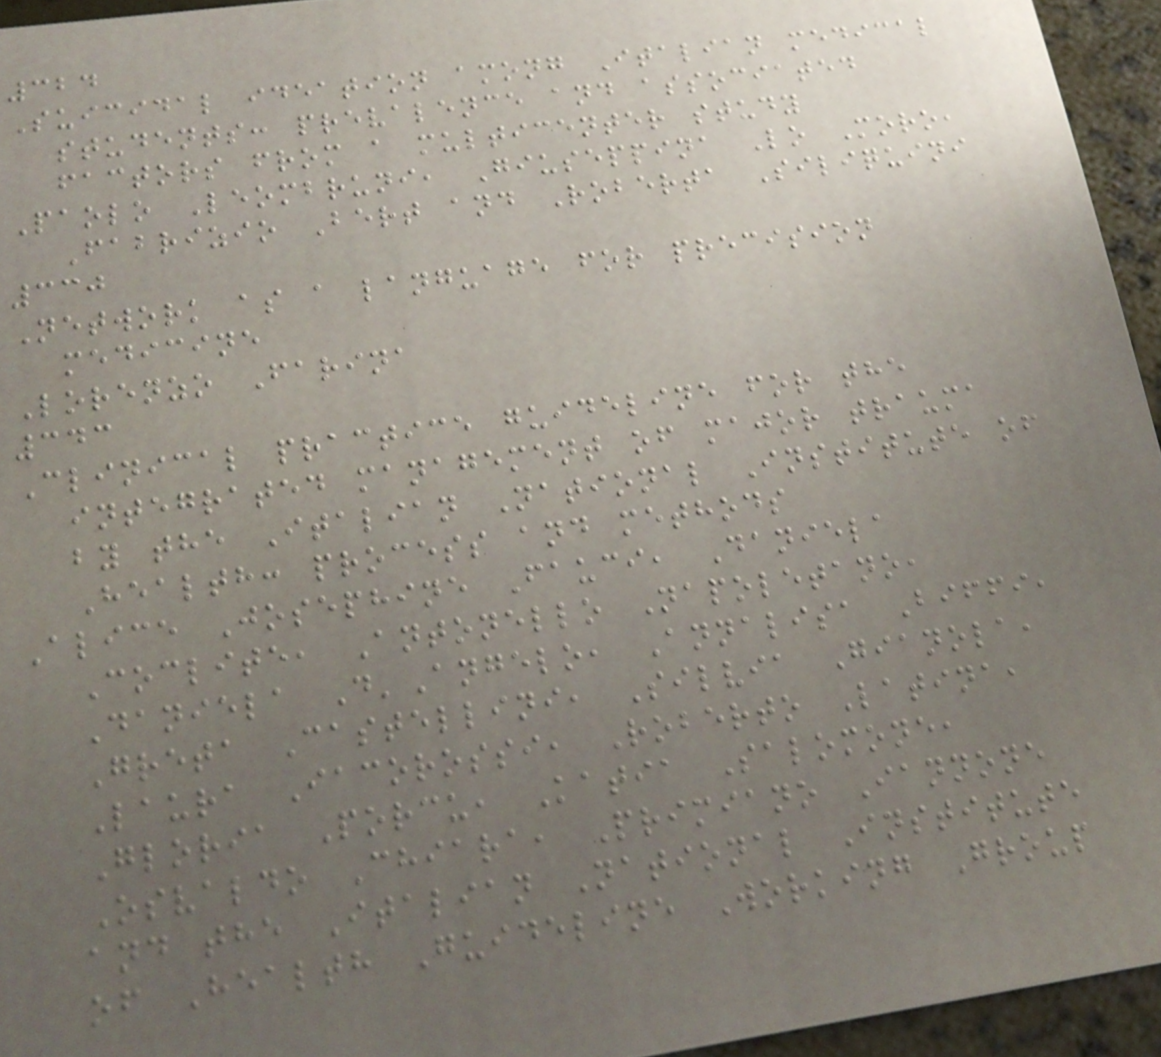324
Suicidal ideation among Italian medical
students: prevalence and associated
factors from a multicenter study
Paolo Leombruni, Giuseppina Lo Moro,
Fabrizio Bert and Roberta Siliquini
330
Network as a language for precision
medicine
Lorenzo Farina
343
Clinical practice guideline for the
integrated management of major trauma
by the Italian National Institute of
Health: process and methods
Alice Josephine Fauci, Daniela
Coclite, Antonello Napoletano,
Daniela D'Angelo, Annalisa Biffi,
Greta Castellini, Silvia Gianola,
Laura Iacorossi, Roberto Latina,
Gloria Porcu, Katia Salomone,
Osvaldo Chiara, Primiano Iannone
and the Italian National Institute
of Health Guideline Working Group
